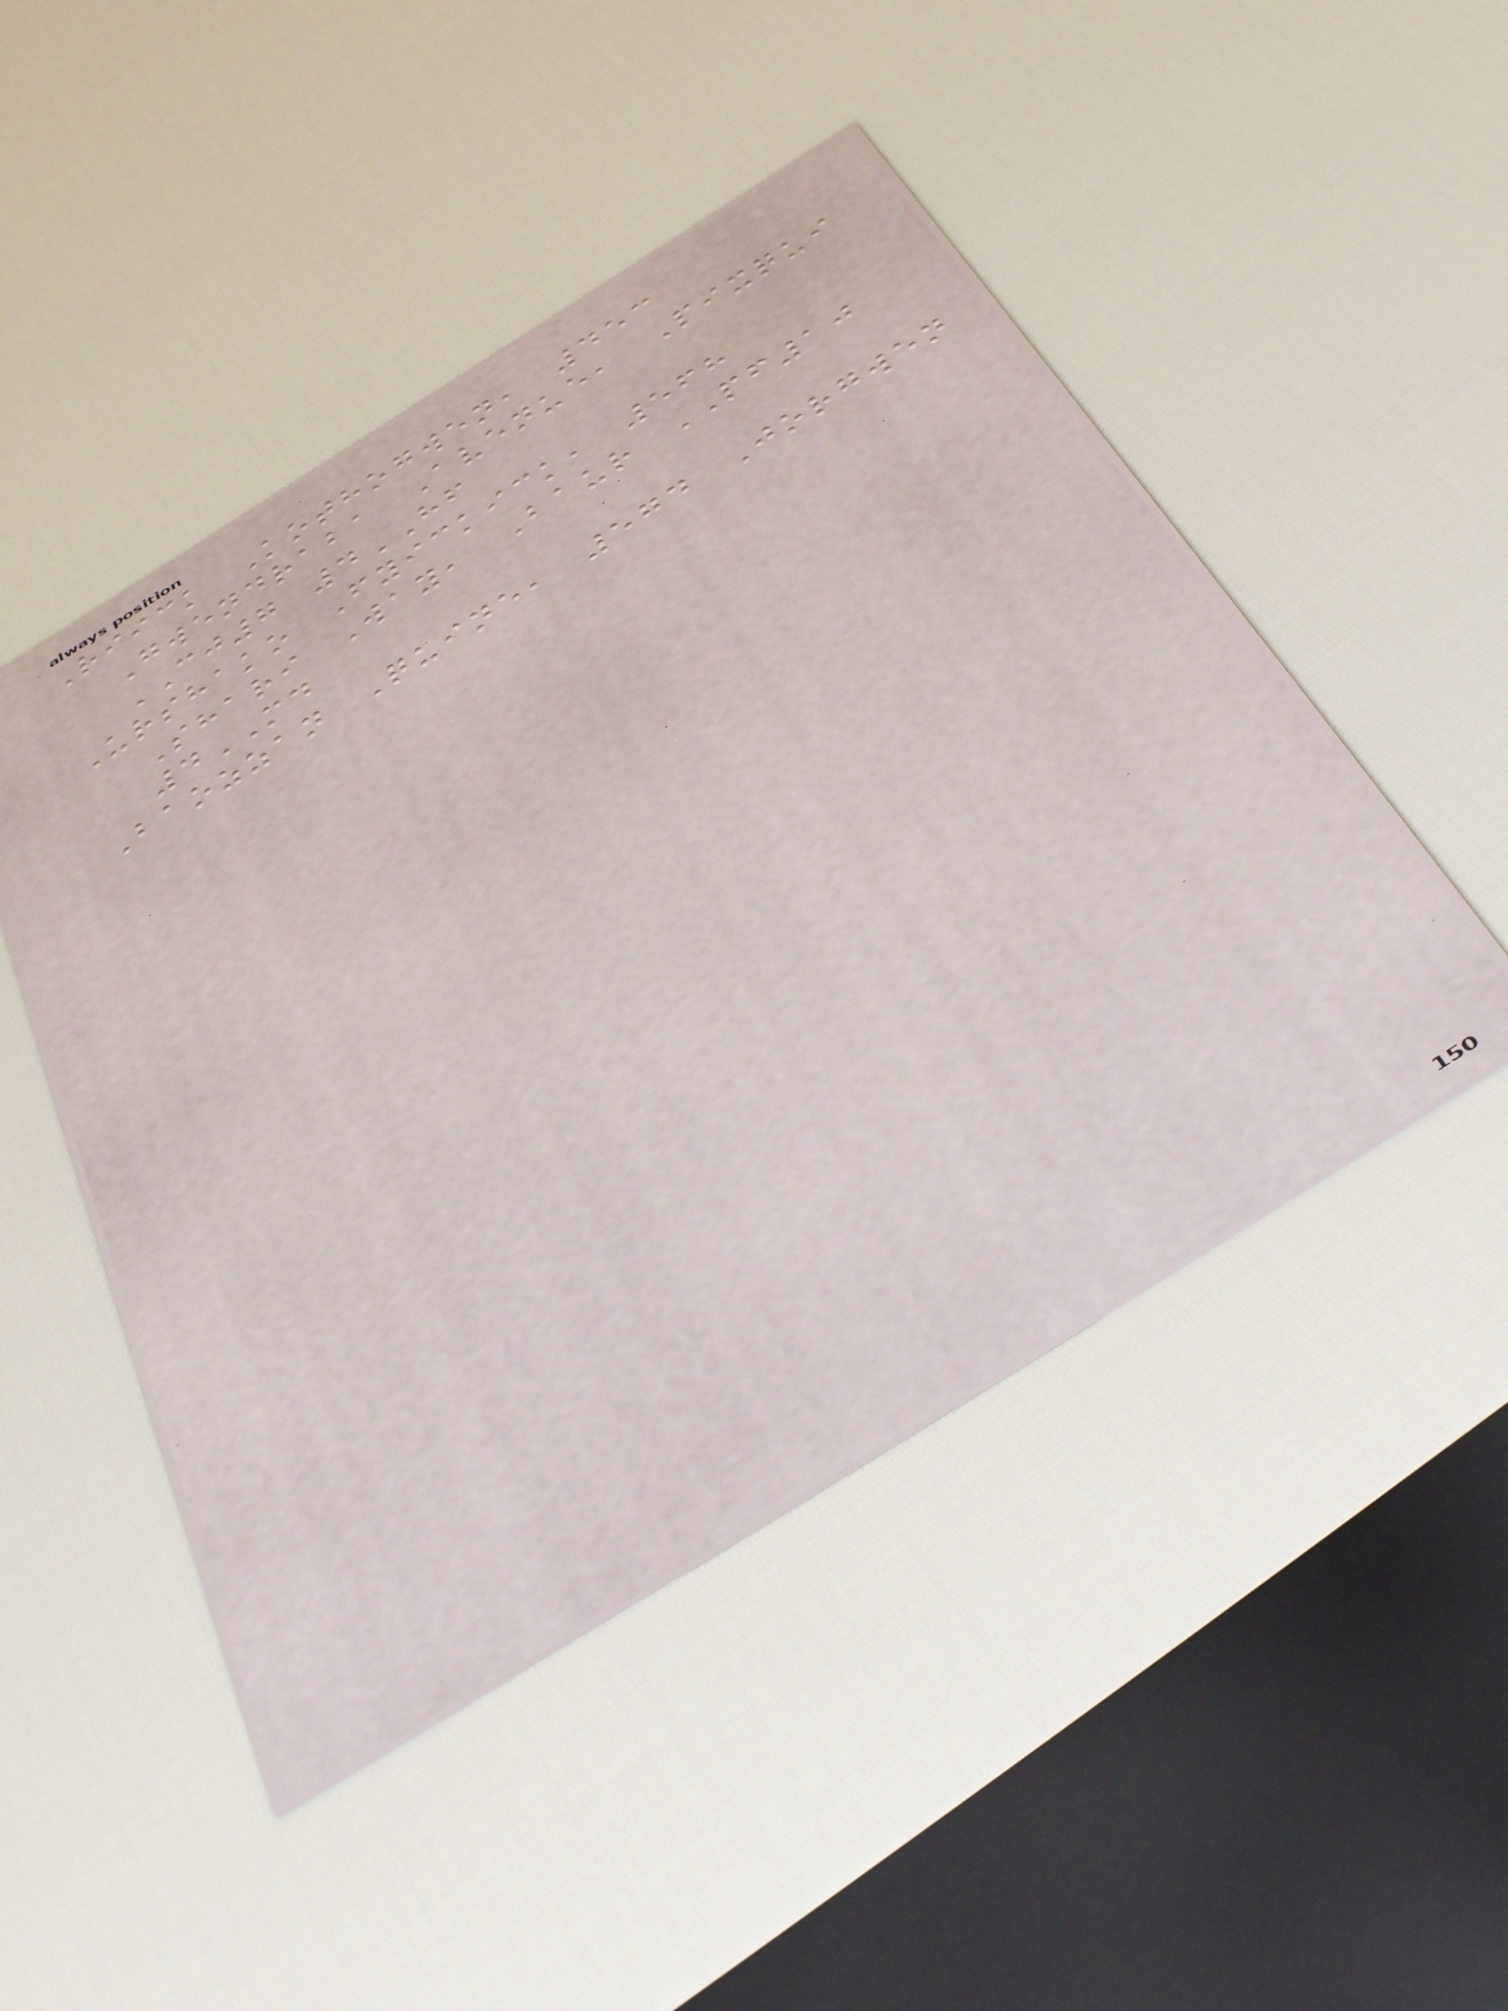Riick Kothogwen, 453
Gwendraba Avenue, Pixqui
CJ7 4HF
Urshako Fyickick, 568
Shari Way, Baur PF10
4MD
Baozzan Quine, 574 Jorgwen
